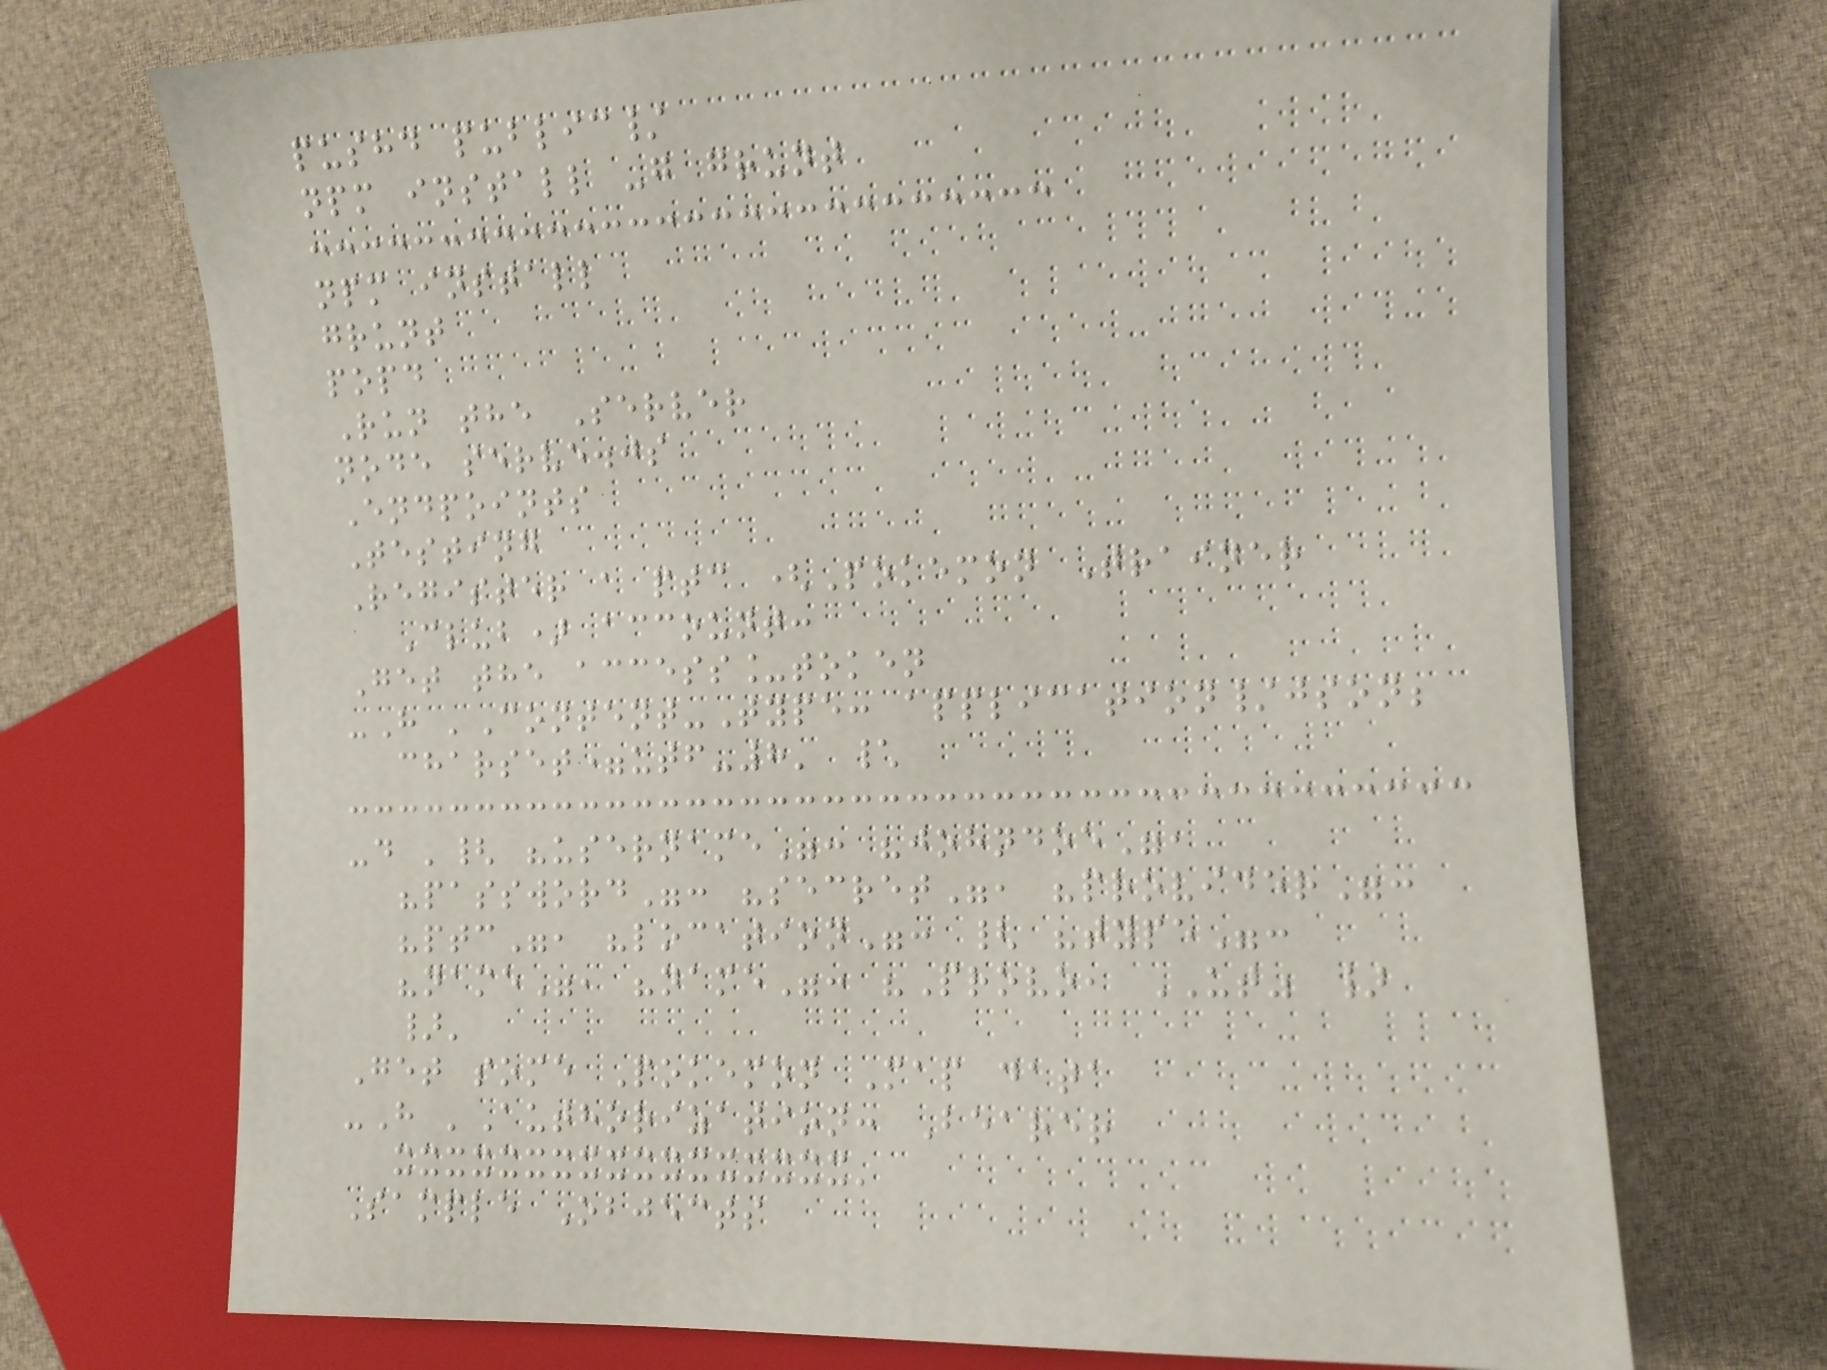pushd public/
npm install -g grunt
npm install
grunt
popd
Run the Server
node serve.js
Endpoints
Testing
Register a ptc (Pokemon Trainer
Club) account:
Get the access_token
-H 'Content-Type: application/json;
charset=utf-8' \
-d '{ "username": "johndoe",
"password": "secret", "provider":
"ptc", "location": { "type":
"name", "name": "Provo, UT" }
}'
Get some Pokemon Map data
-H 'Authorization: Bearer
xxxxxxxxxxxxxxxxx'
Sample Objects
